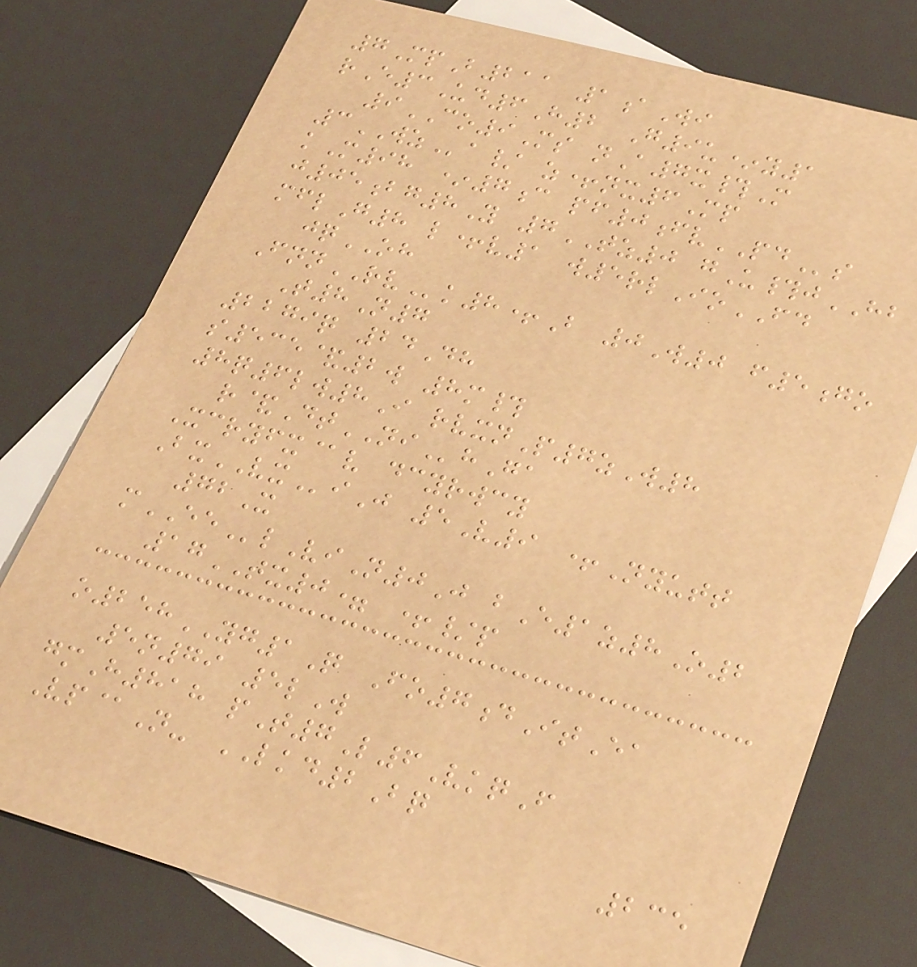7MpB211 1aWi
rE3Ud6H2 G9u*y1
9CO9Ms nA7x#M
3WZa/ z+nx6Mp
kM98 *7c pf0fvPDs
j05bg8Y 7TZ0 gU#jHB
mflG8 l+v1 w5rlIoFD
jqOH
FnnRVk8+B 0W0 f5go
T8N7
2279q 24Dh
s535&2w 8m#
8q6lw8I rvxnP7zW8
r&DtNIhGa
Xcryfx@v dcyrwcy
BxVXiJ 5V9 +Nyutt
72X
mEElViN0J bE1z8O2
17TX0= +/p
o258YG1Q Fo7dItEa
5n79 5lW
gmH818 pT7L6VkqF
Vp@N- LKD2Bq
235
